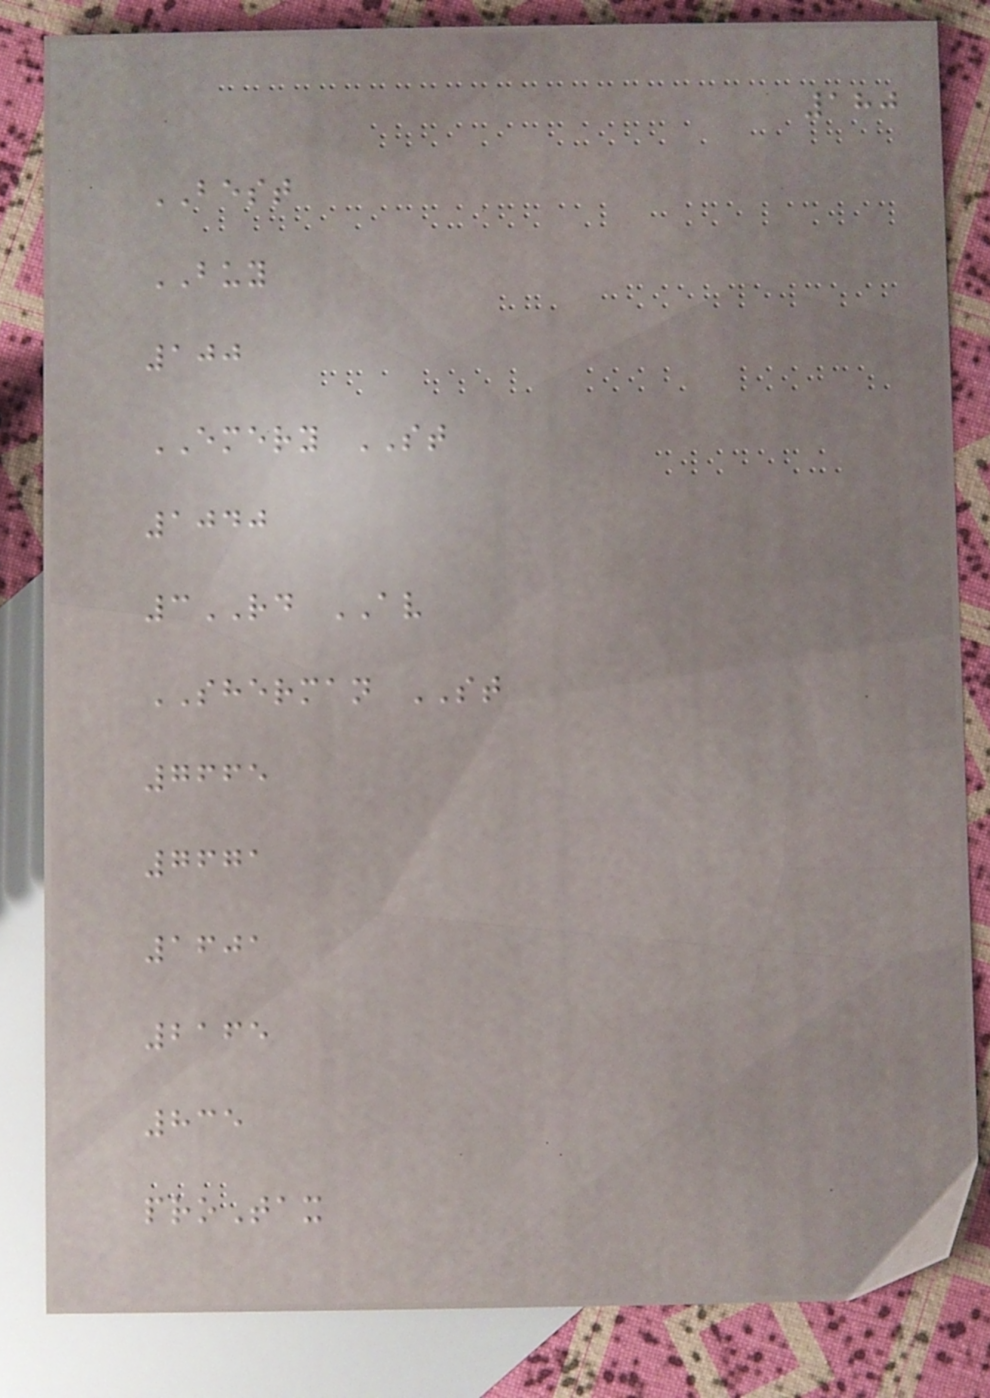180
BEST
BUY
100
EMERY ST
1040
3RD AV
SHERMAN ST
7665
7671
1601
2165
835
proTax
